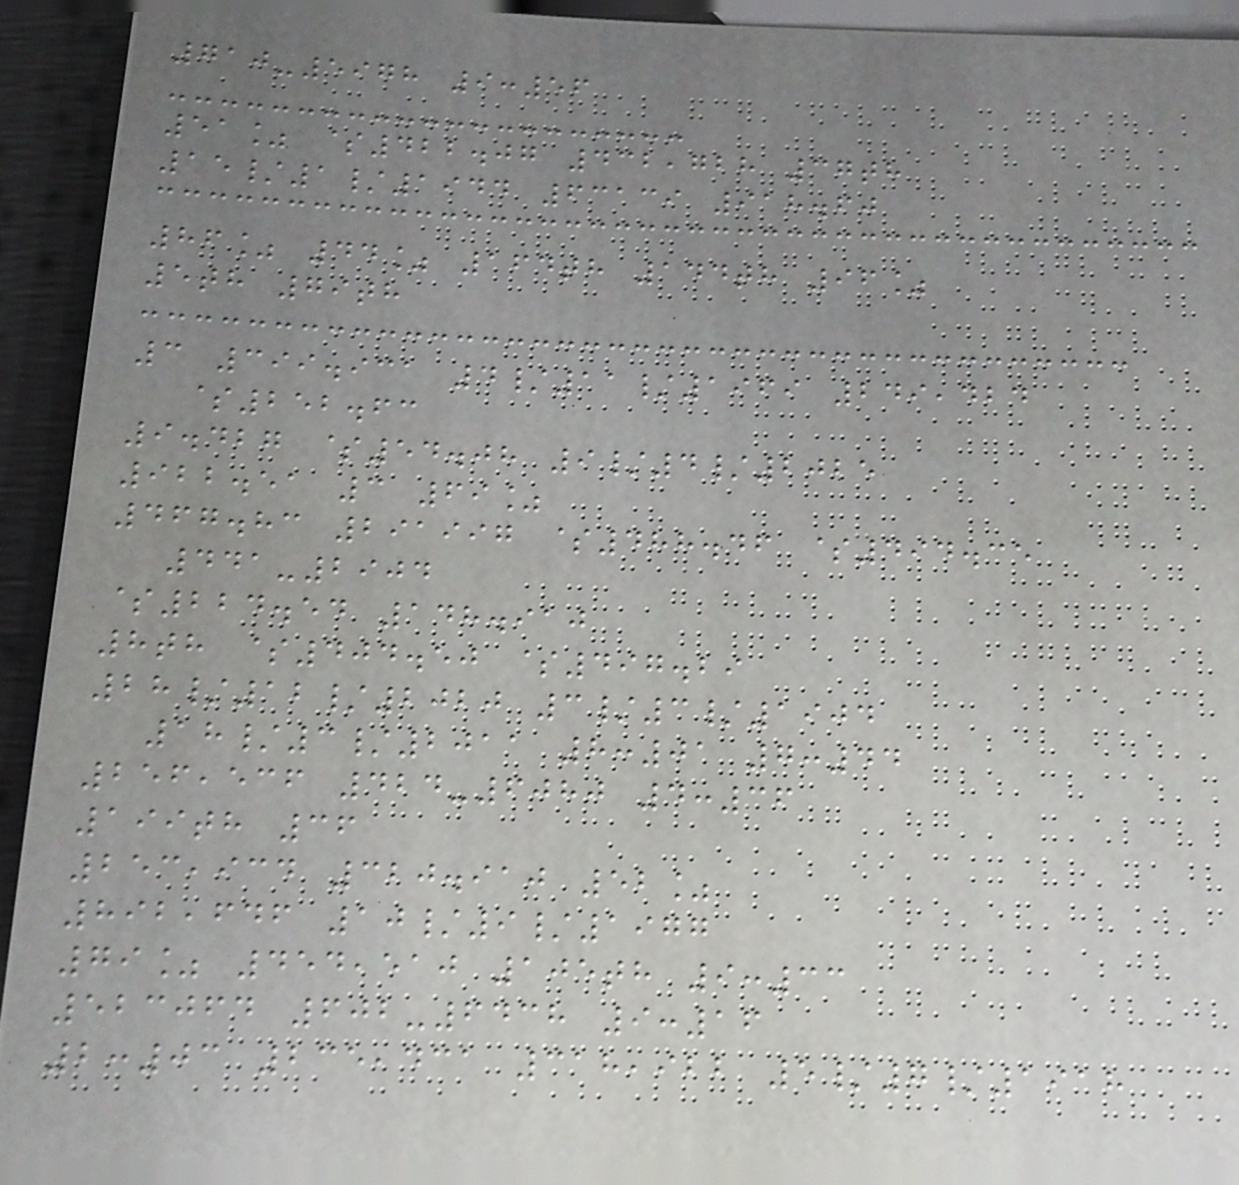710-5978 9:56
51% $422.07 432,728 37th
15/1/1944 63139 918.60
86% 44% 164th 144th 96%
5th 79th
3 399.931 4/11/1969 249,424
$252.63
9.427 $54.08 9/4/2025
922.51 3 69%
467.83 291997 $488.46 $494.35
441-2904
$224.54 148.910
8th $404.50 $497.29
28/12/2020 3/3/1904
18/3/2011 8:01 7:44
256,536 424-6080 4:36
199th 36
253,934 320.910 52%
892,646 10/9/1977
79% 454,510 105th 9:33
523064 602-6438 9:16
2:03 235,431 318,922 5/7/1918
